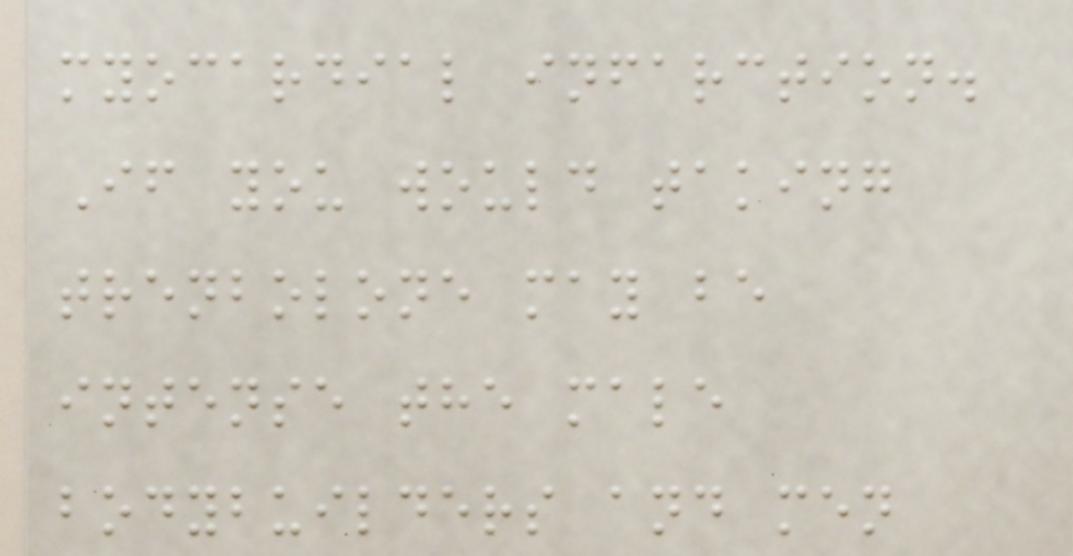myocardial infarction.
If you would taking
trenbolone may be
intense the male
bodybuilders and men
